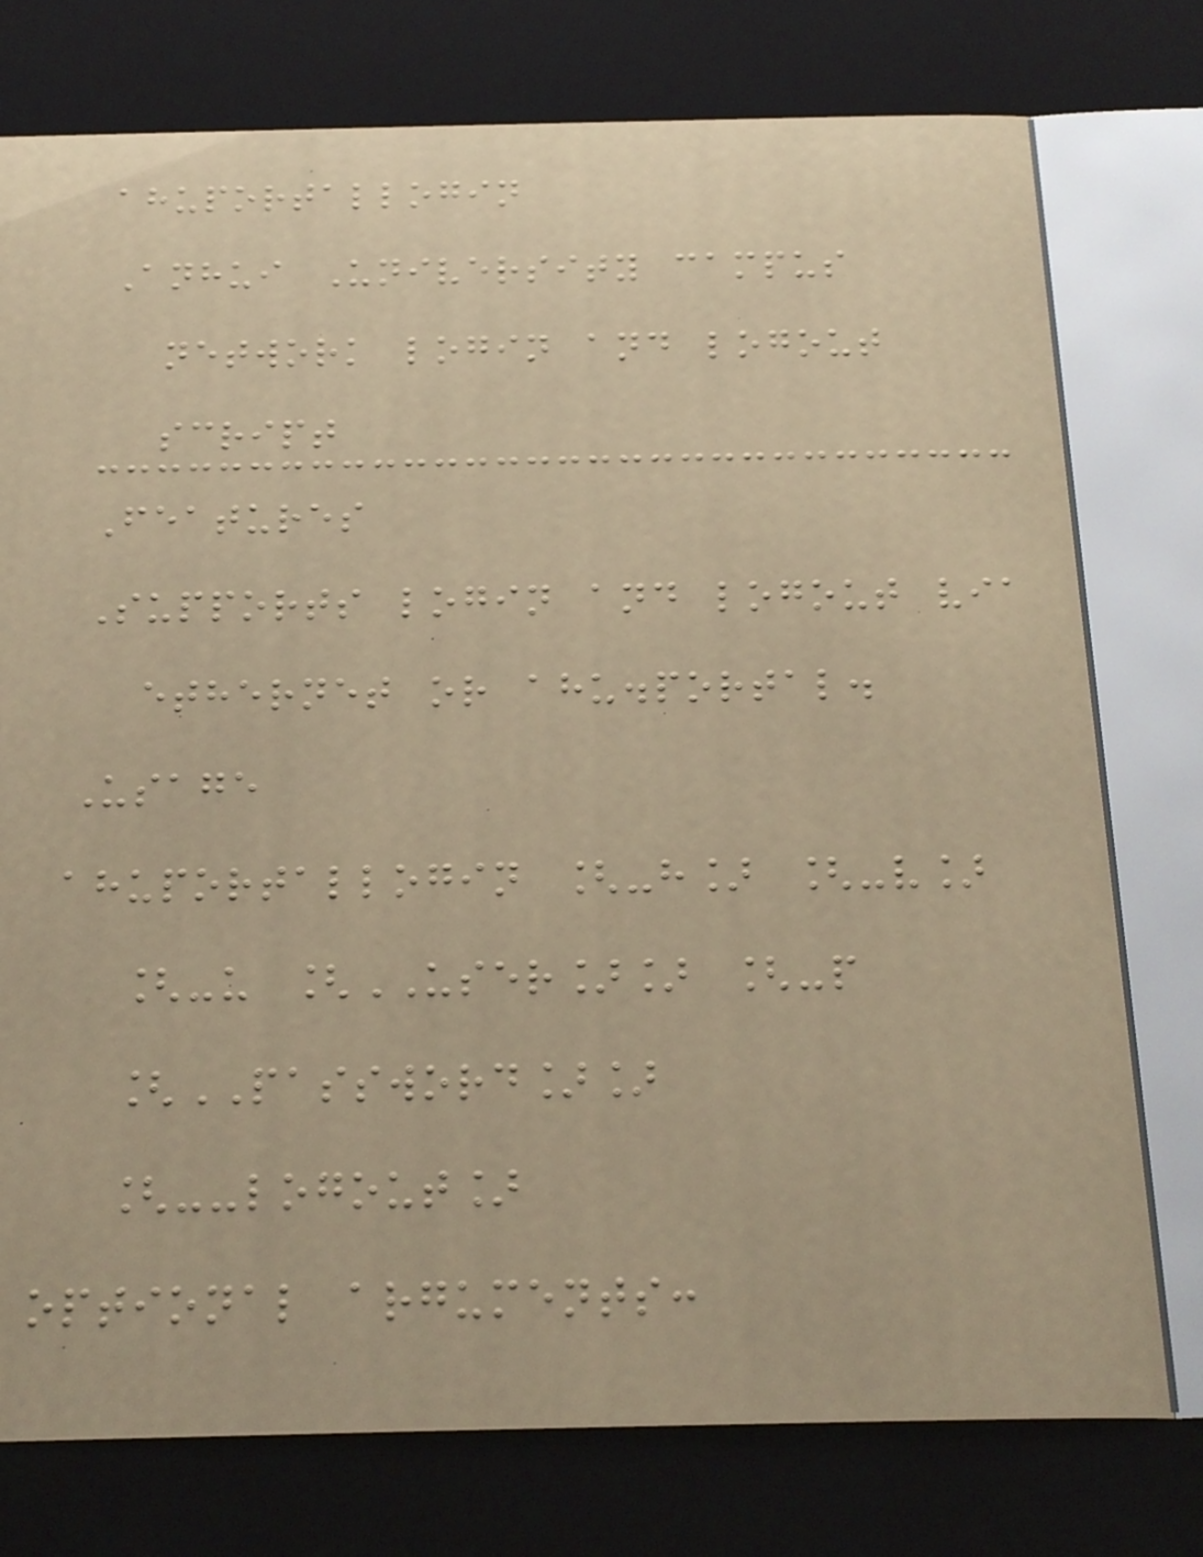ahuportallogin
Anhui University campus
network login and logout
script
Features
Supports login and logout via
ethernet or ahu.portal.
Usage
ahuportallogin [-h] [-v]
[-u [USER]] [-p
[PASSWORD]]
[--logout]
optional arguments:
